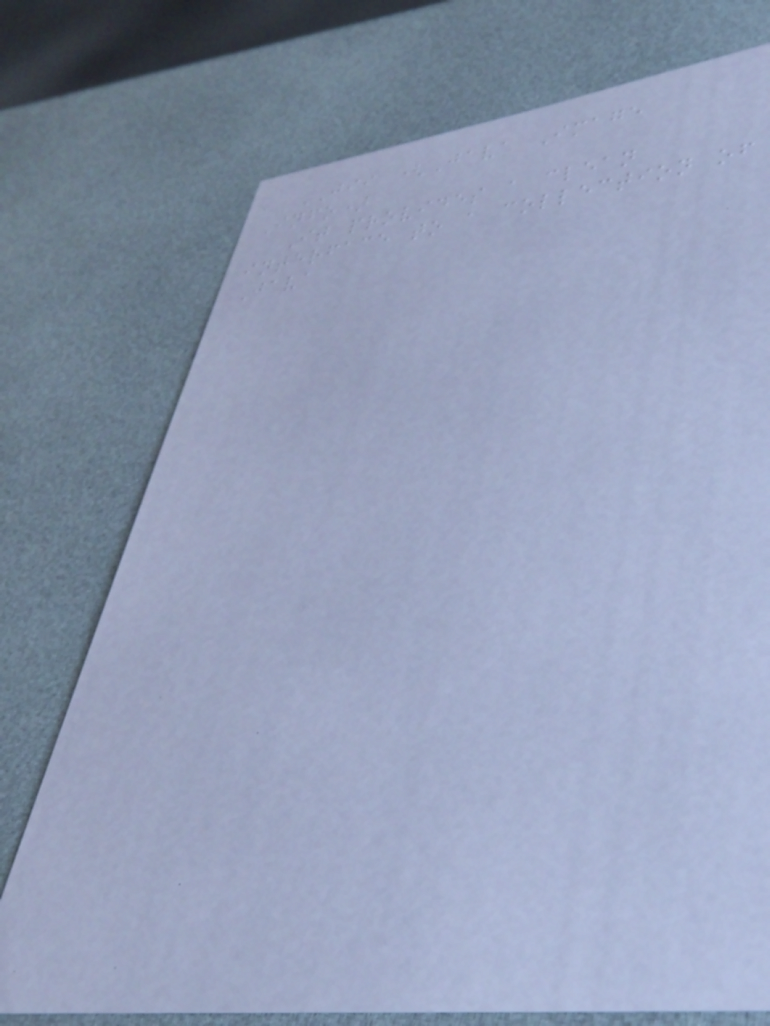JII (Java Image
Info)
It provides a clean
interface to a collection of
Java
